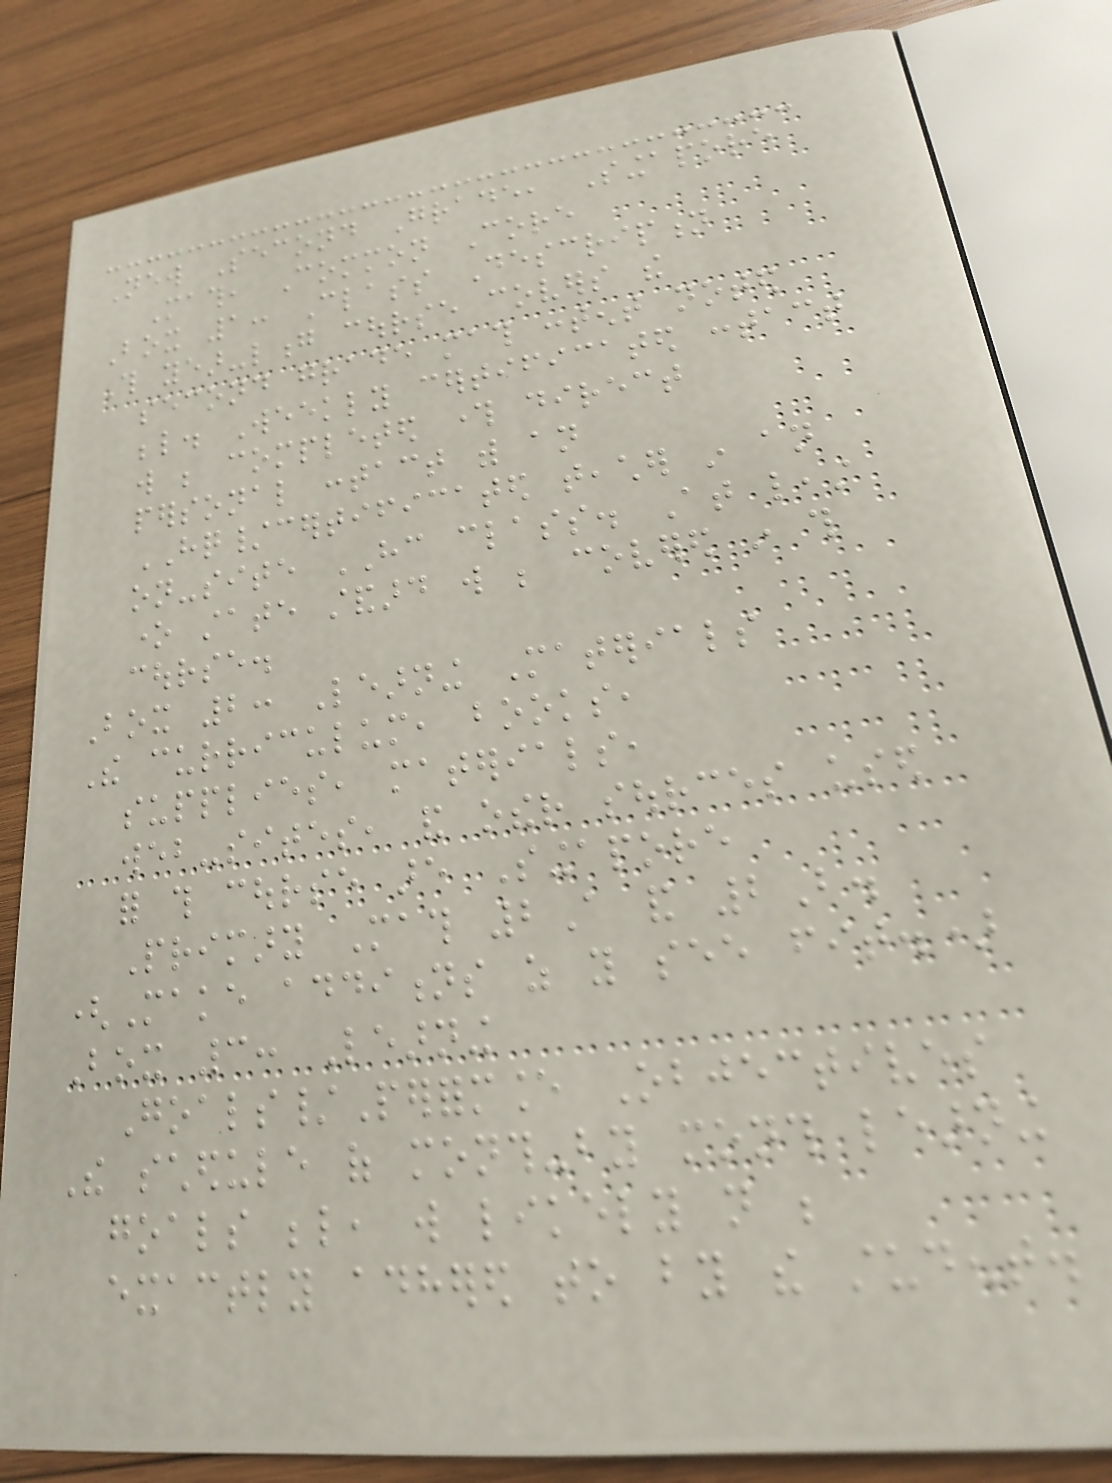New Second Grade, Singapore
Math, Common Core
Box 1: Class Description
This year-long course covers the
second grade math content noted
below. Weekly certificated contact
will be completed through direct
personal contact with an
HQ/certificated teacher in an
on-site HC class. At least
one state standard will be covered in this
course.
Box 2: Learning Materials
The curriculum, books,
supplies, materials,
web-sites, and other sources used
for this course are Singapore
Primary Math 2A and 2B.
(Make additions as you see fit.)
Box 3: Learning
Goals/Performance Objectives
The schedule of month-by month learning
goals below, will likely not be
exactly adhered to by the student.
